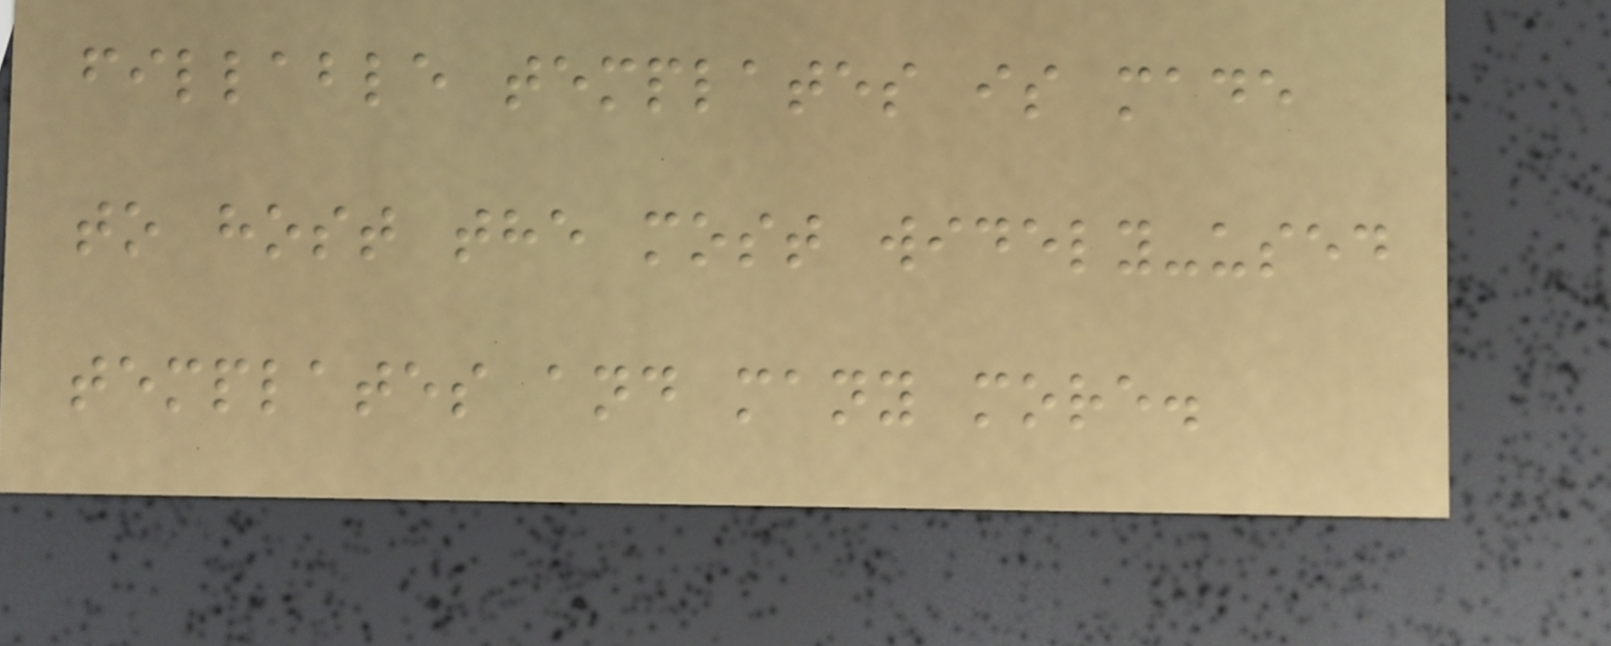fillable templates is made
to host the most widely-used
templates and many more.
